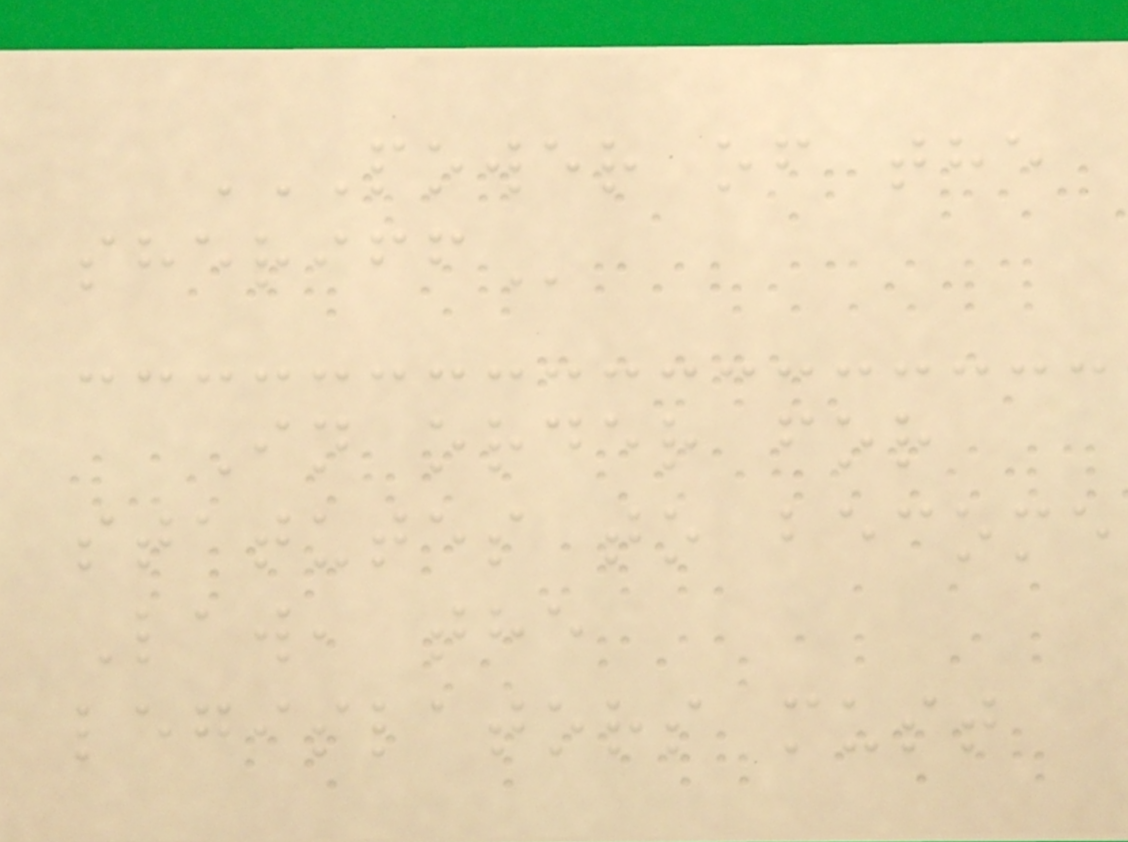POWER OF THE
SHERIFF
In order for
statutes to become
Law, the
legislators must
